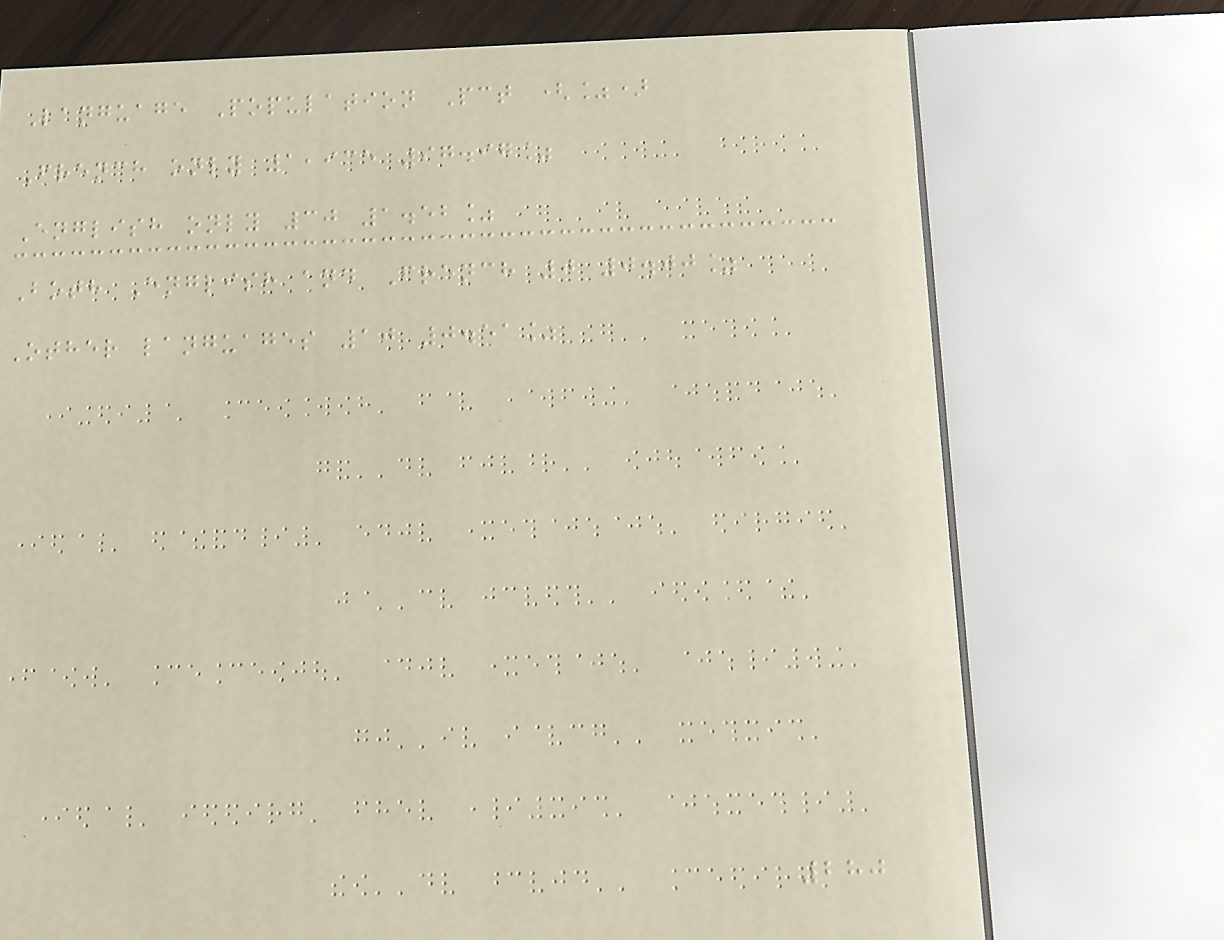Language Population Pct (%)
French only 1,935 97.97%
English only 30 1.52%
Both English and French 0 0.00%
Other languages 10 0.51%
280
